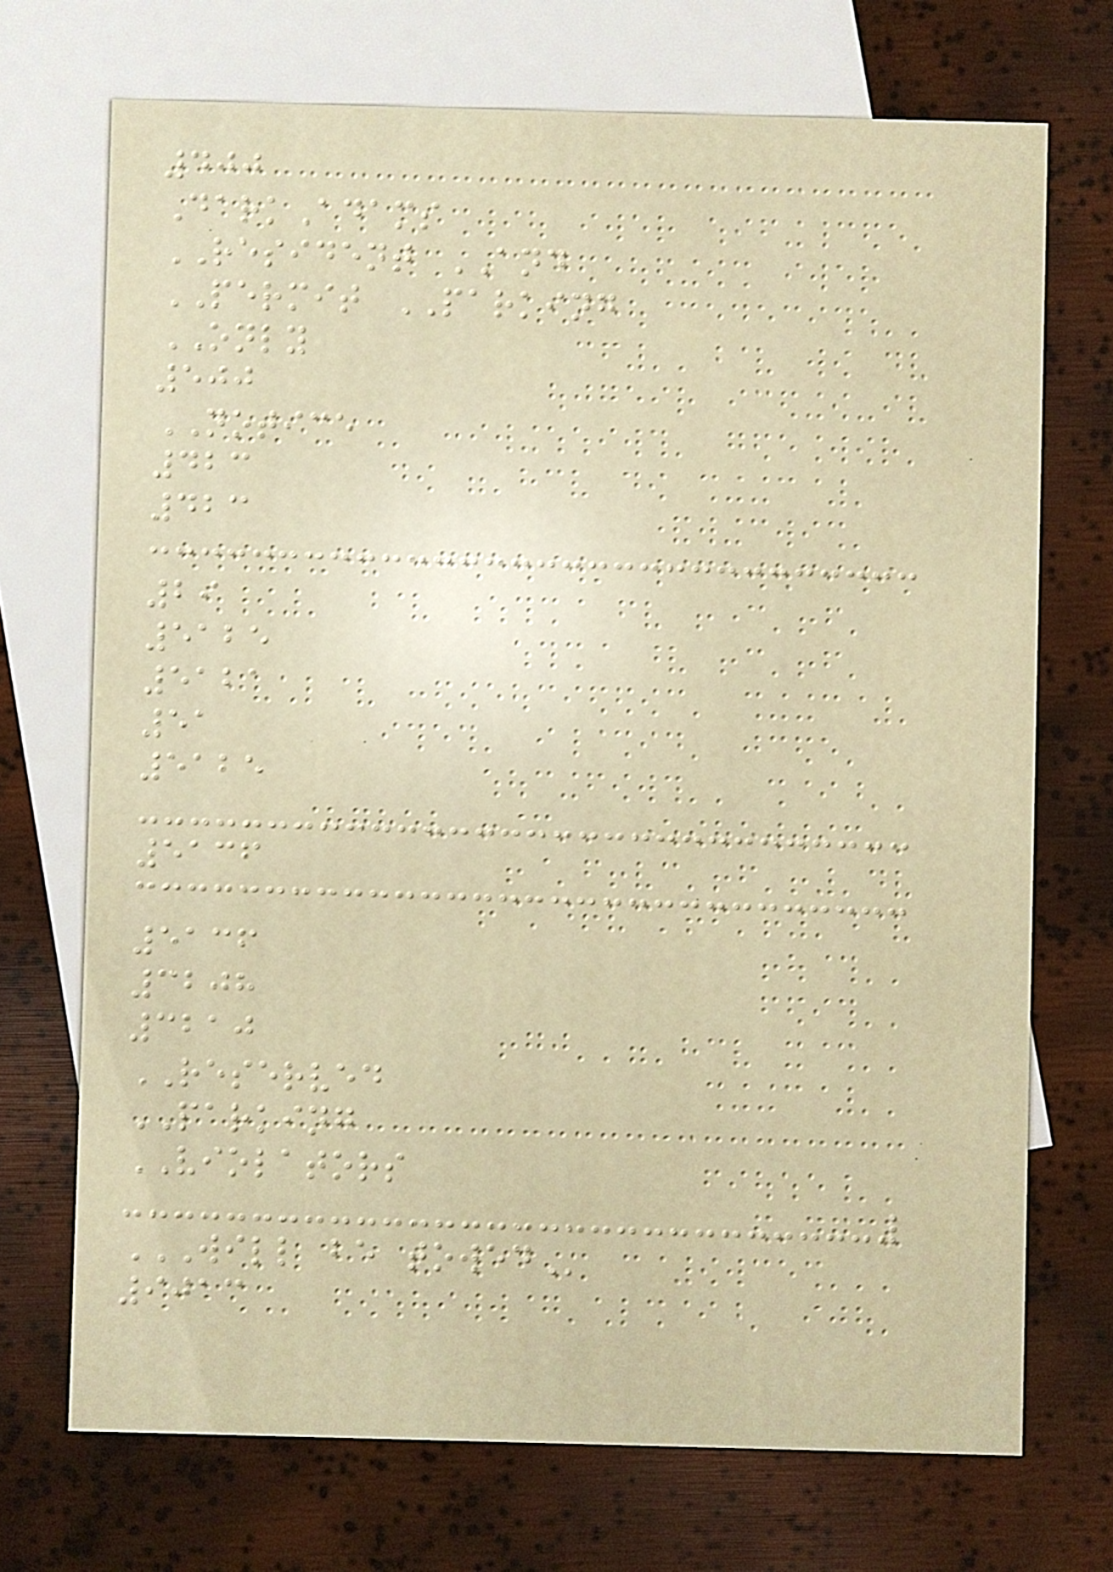400
DarkAdams
RESIDENT AND
PERMIT PARKING
ONLY
500
NOTICE
423
423
29
5125
5121
51
5125
5136
5136
3208
3210
RESERVED
PARKING
VIOLATORS
WILL BE TOWED
9013
